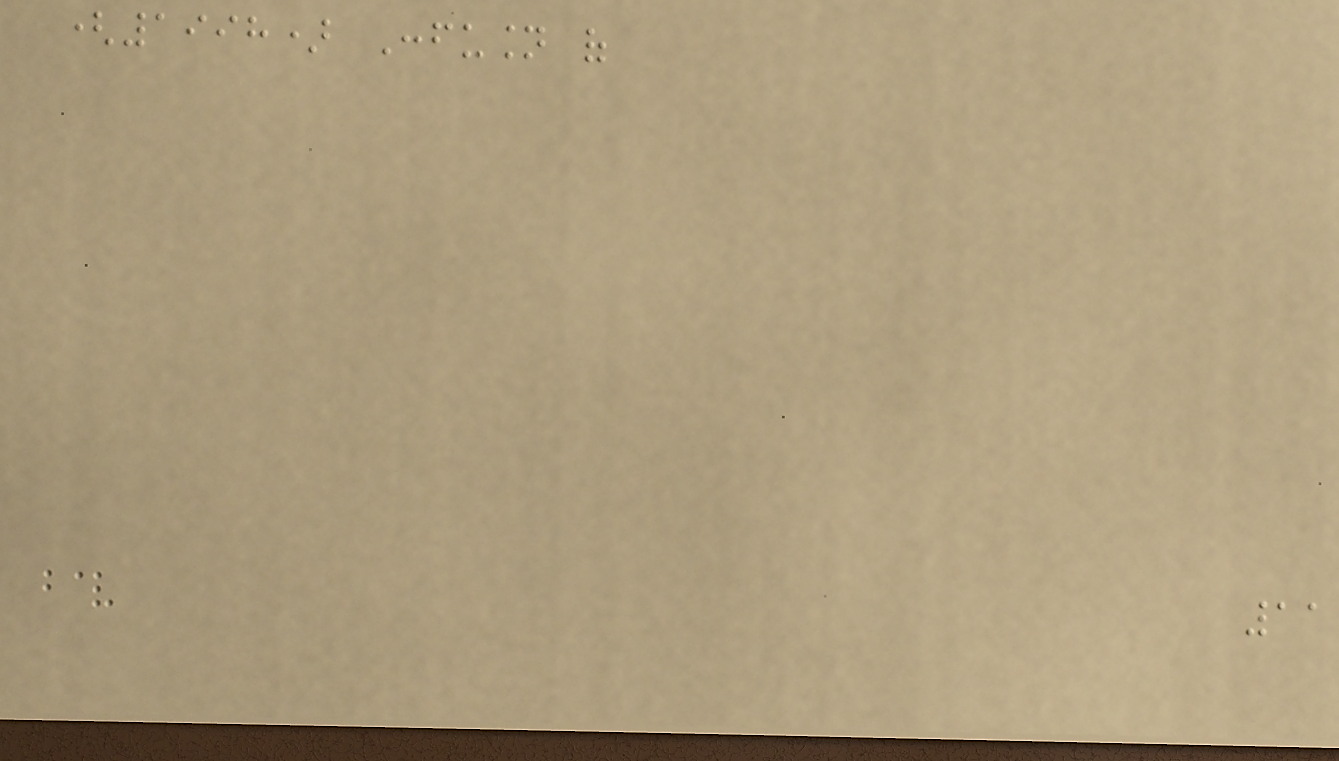(1998) Confusion of
11
